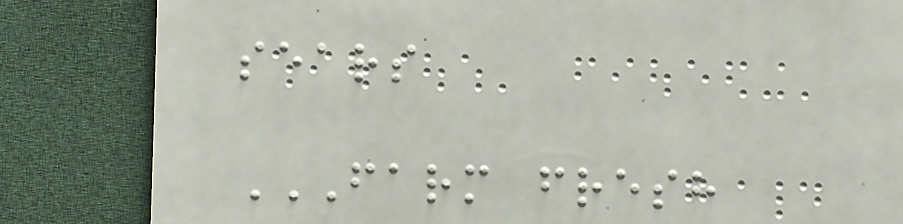sears
FARM FRESH
